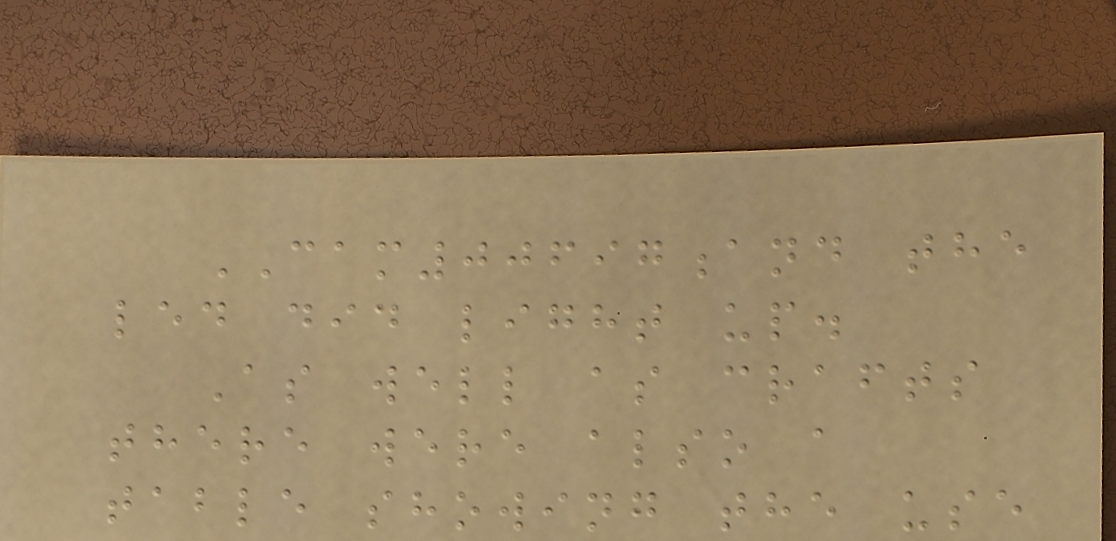CAM00697and the
led did light up.
As well as crafts
there were also a
table showing the use
